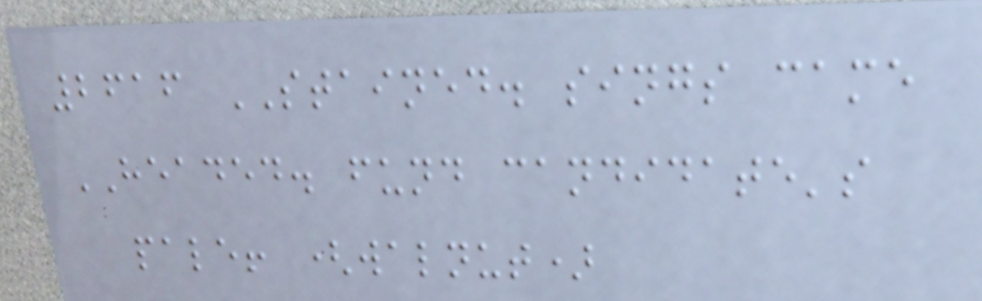2616 STAINED. sings came
HEADED. fund candidate's
pale! (walnut)
